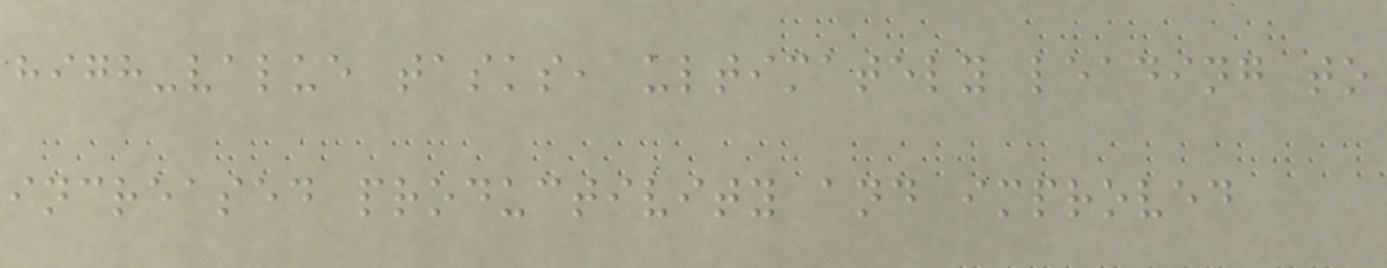high-value tasks, ultimately leading to
increased productivity and improved
